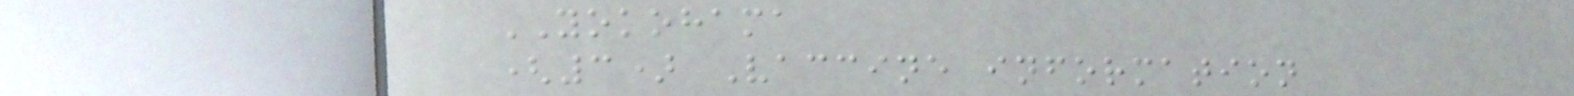YOKOHAMA
(3) Vaccine information
